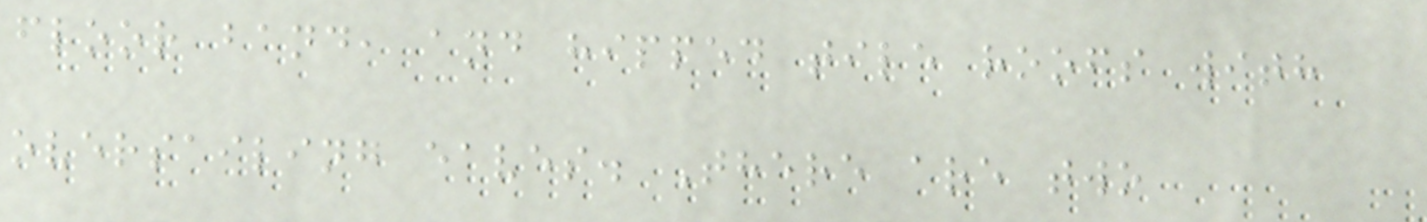floor band, and hipped tile roofs with
oversailing eaves. There are two
